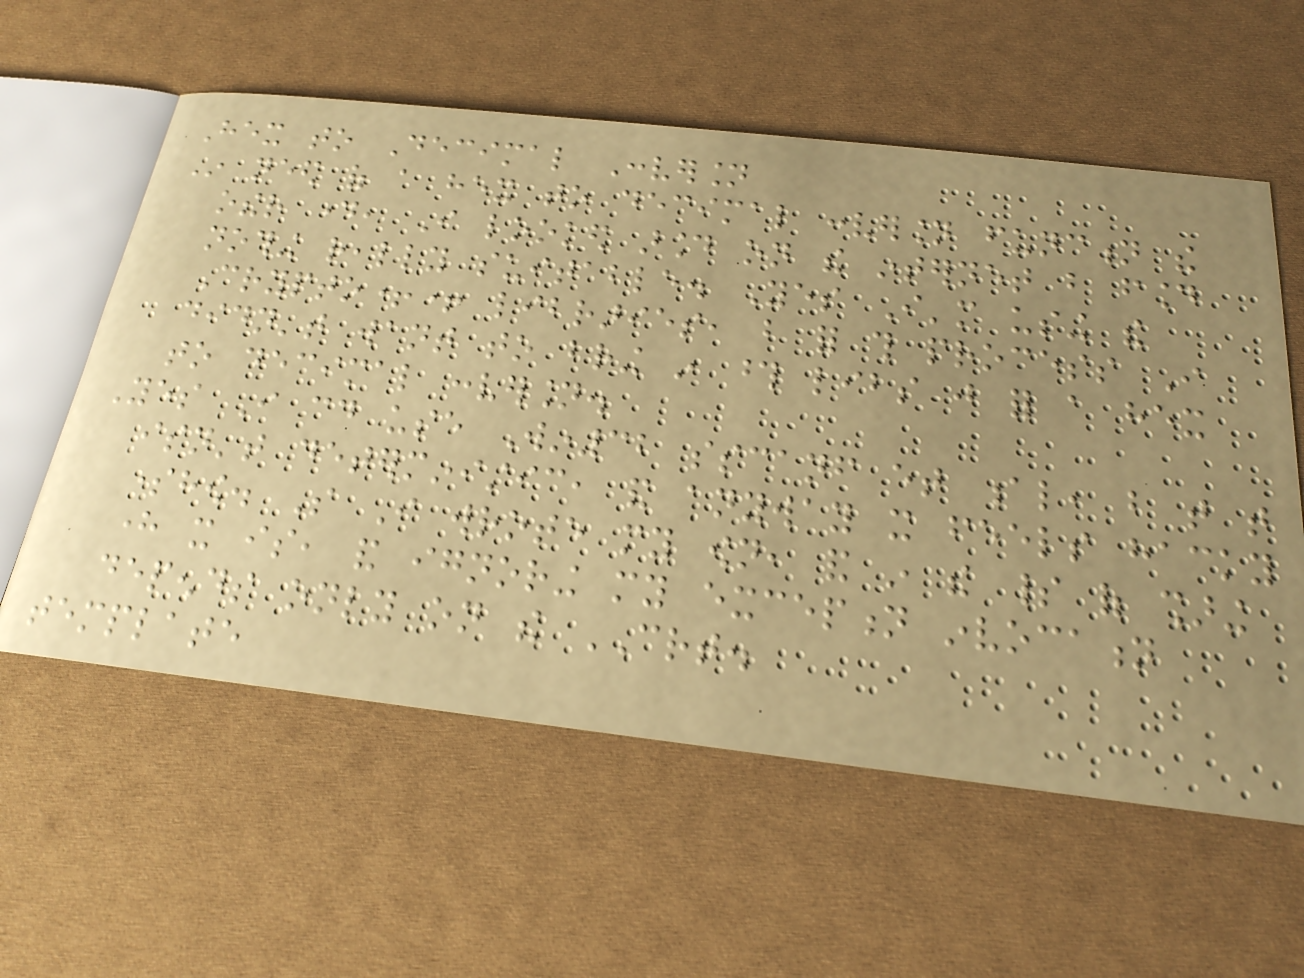Hex to Decimal Conversion
In need of a hex to decimal conversion function the
other day, I looked around on the internet but found
nothing really suitable. Yes I'm using the
Crypto++ libraries, but for this process I
didn't want to bring in those libs just for a hex
to decimal conversion.
Yes I could use Win32 sscanf et al, but that that
isn't deterministic, and anyway it feels hacky
somehow. So I wrote my own, and in the spirit of sharing
here it is, and ignoring my exception invocation
depends only on the CRT.
template
